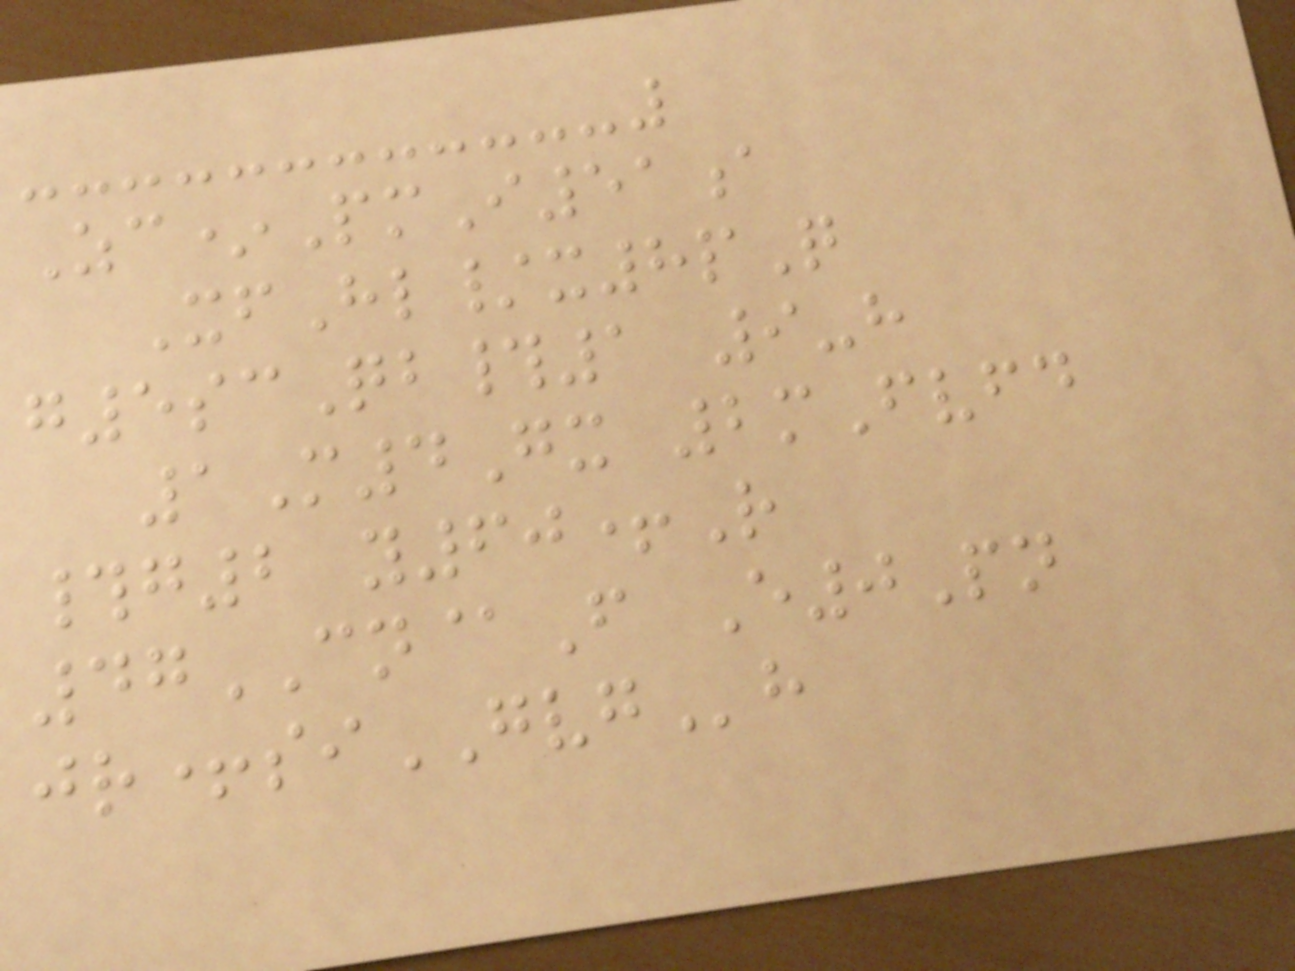Zc*PmI51a
XfHl/x8pQ
g5scQb#1 9-h
1M4Gx 2mFvfd
#g2 y60+R
47CN@F E0Pn
jr+siGVGh
